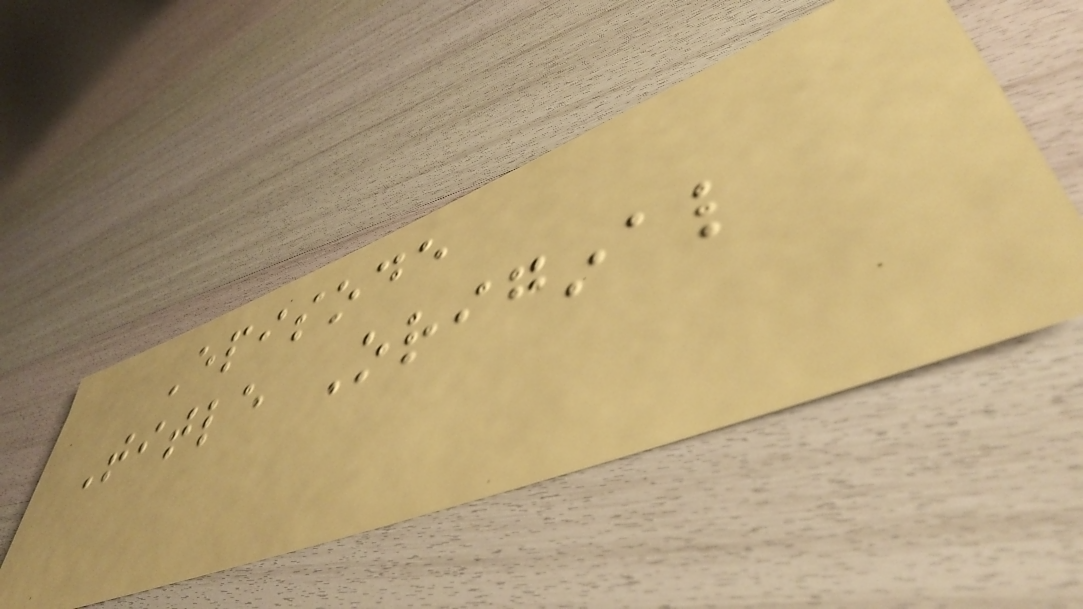Episode
Title Original
